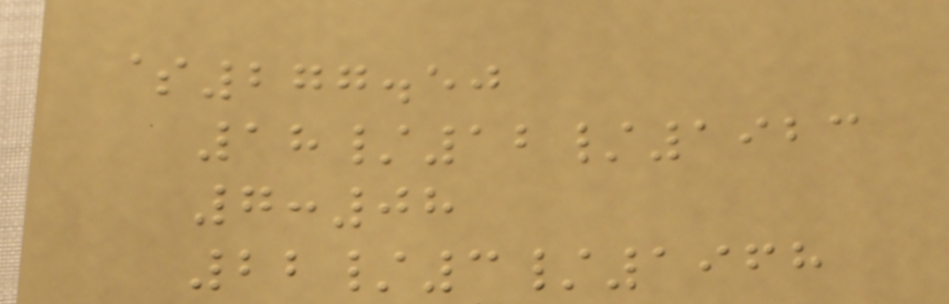$277.50
18/12/1923
7:08
22/3/1968
